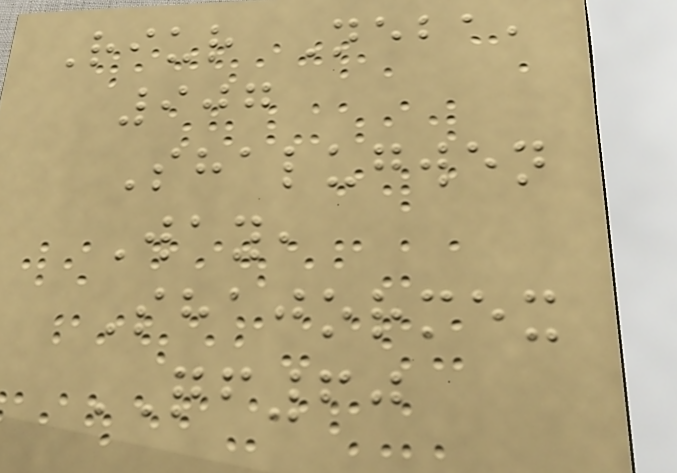Riur Neba,
907
Shalugwen
Way,
Shajormex
QF60
